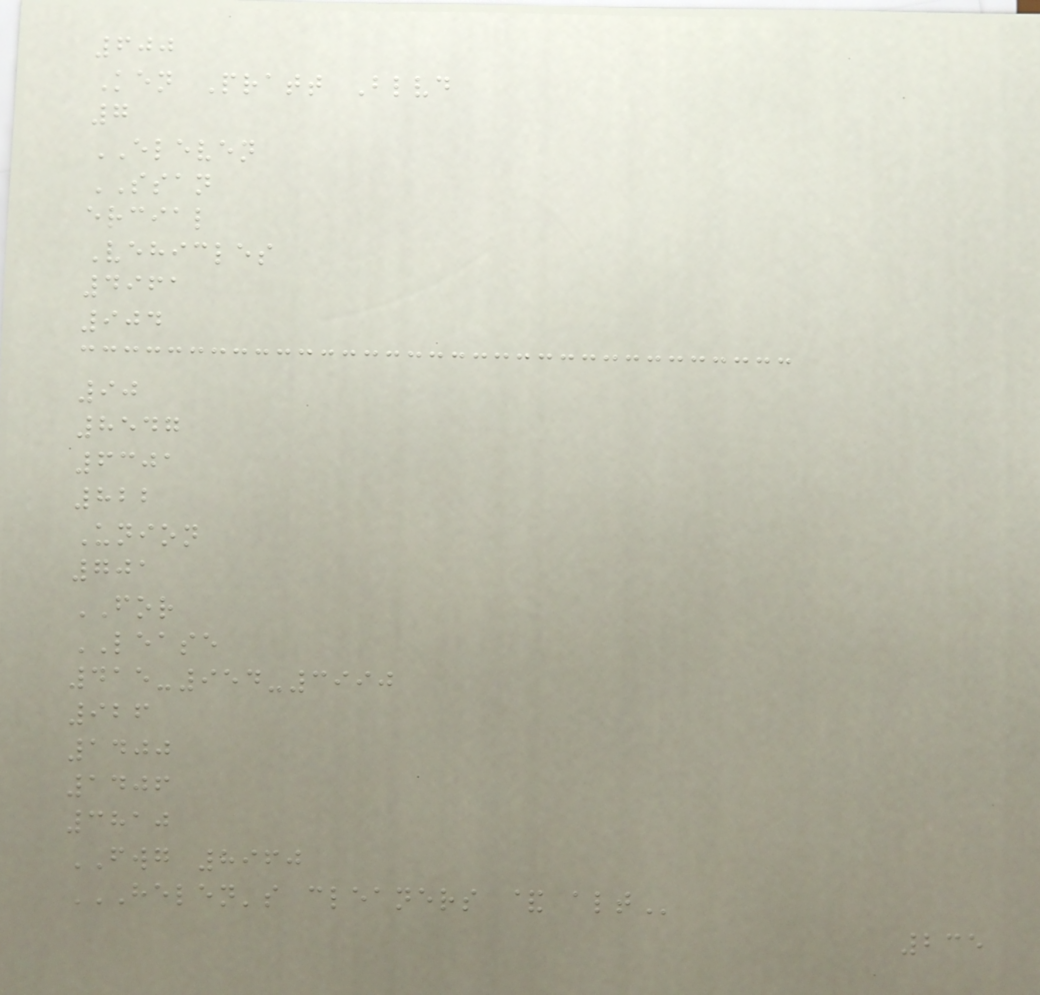600
Ken Pratt Blvd
7
ELEVEN
SSAN
ercial
Vehicles
4961
904
90
8547
6301
822
Union
701
FOR
LEASE
415-954-3990
926
1400
1406
3810
FWG 8960
HELEN'S CLEANERS & ALT
235
